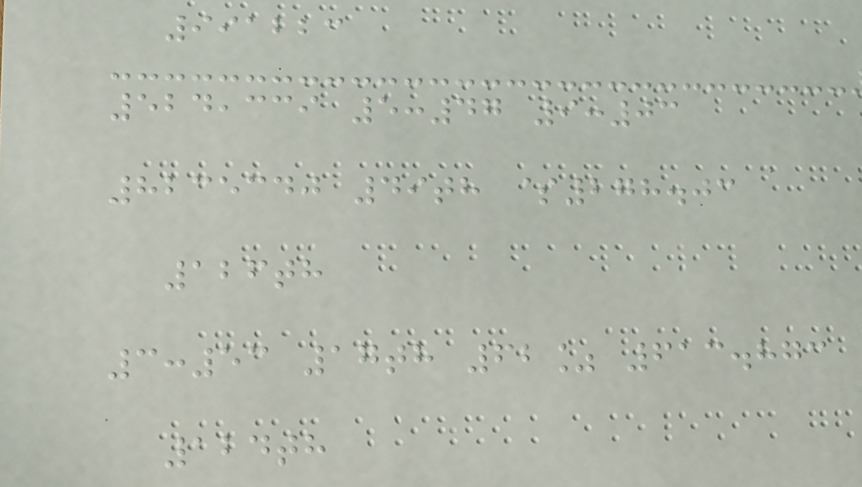991223
524,339 5:47 9:03
8235340 49th $278.03
126th
3:53 17th 62% 613.873
124th
